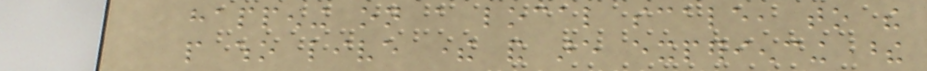happening on a local scale, to the
people who live there and are experiencing these
